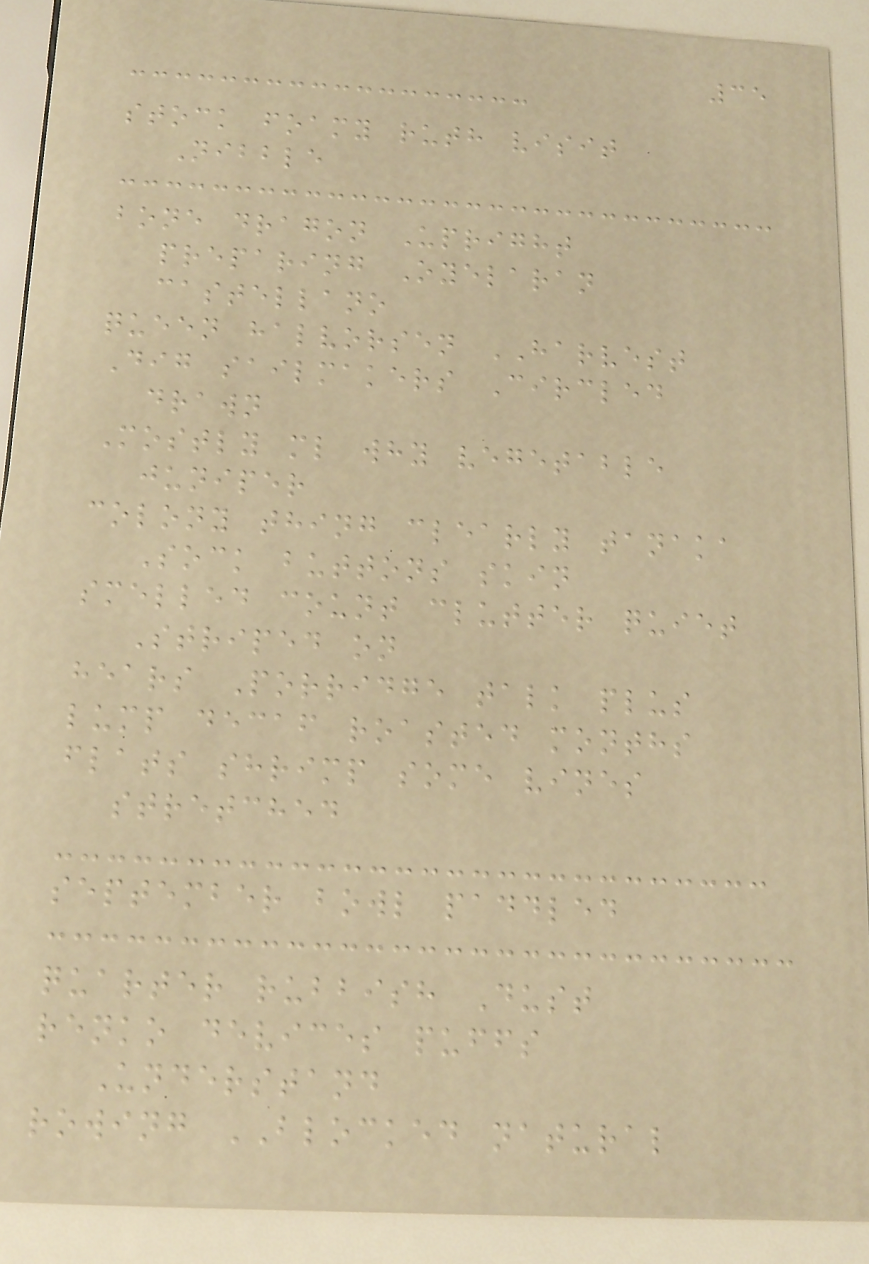35
stock foamy ruth visit
Nibble
bone dragon Upright
preparing Oyelaran
castellano
queen halvorsen HARVEST
Dig sailmakers Circled
drawn
Mostly ml why vegetable
juniper
colony thing clearly tanaka
Sock buttons skin
smelled count clutter quiet
Striped on
hears Porridge talk plus
lump decaf roasted months
flats shrimp some vines
stretched
september bowl paddled
quarter rubbish Dust
renko devices puffs
Understand
rowing BLOCKED natural
